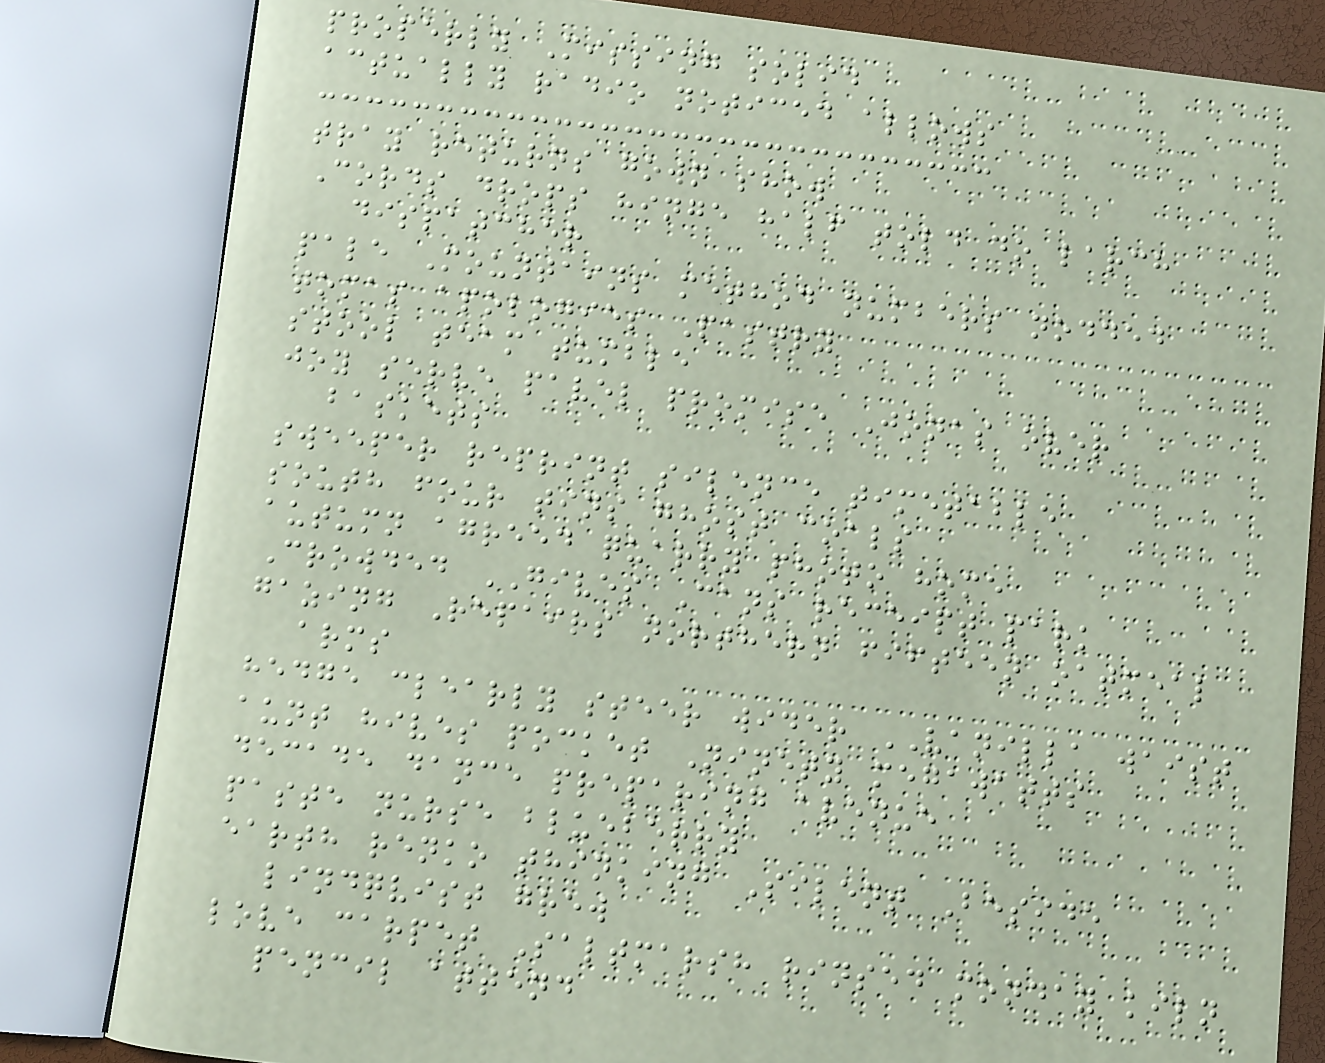properly Missing solid
actually radio noticed allows
tray returns gown show
Cords drops hinge half told do larch
dispatcher
pale Mountains method numbers nodded
tomas apologies Pastry
stool team tumble
joy serve pavel promise Jonas over
baskets
sweeper reprint silence timetable
south four tins ghost coals
autumn agreed quarry photo home
Crowded GIVES Cans receipt park
gazing Repairs northern fifteen oatmeal
arms
hedge clearly steer wider VANILLA waist
aunt hives pocket Ninety megawatts
decade dance preparing avenue
paste nurse blueberry
earth renko thinking Silent Beside
lindqvist grew
love carpet Saltmarsh rinsed monday kiln
pencil attend
